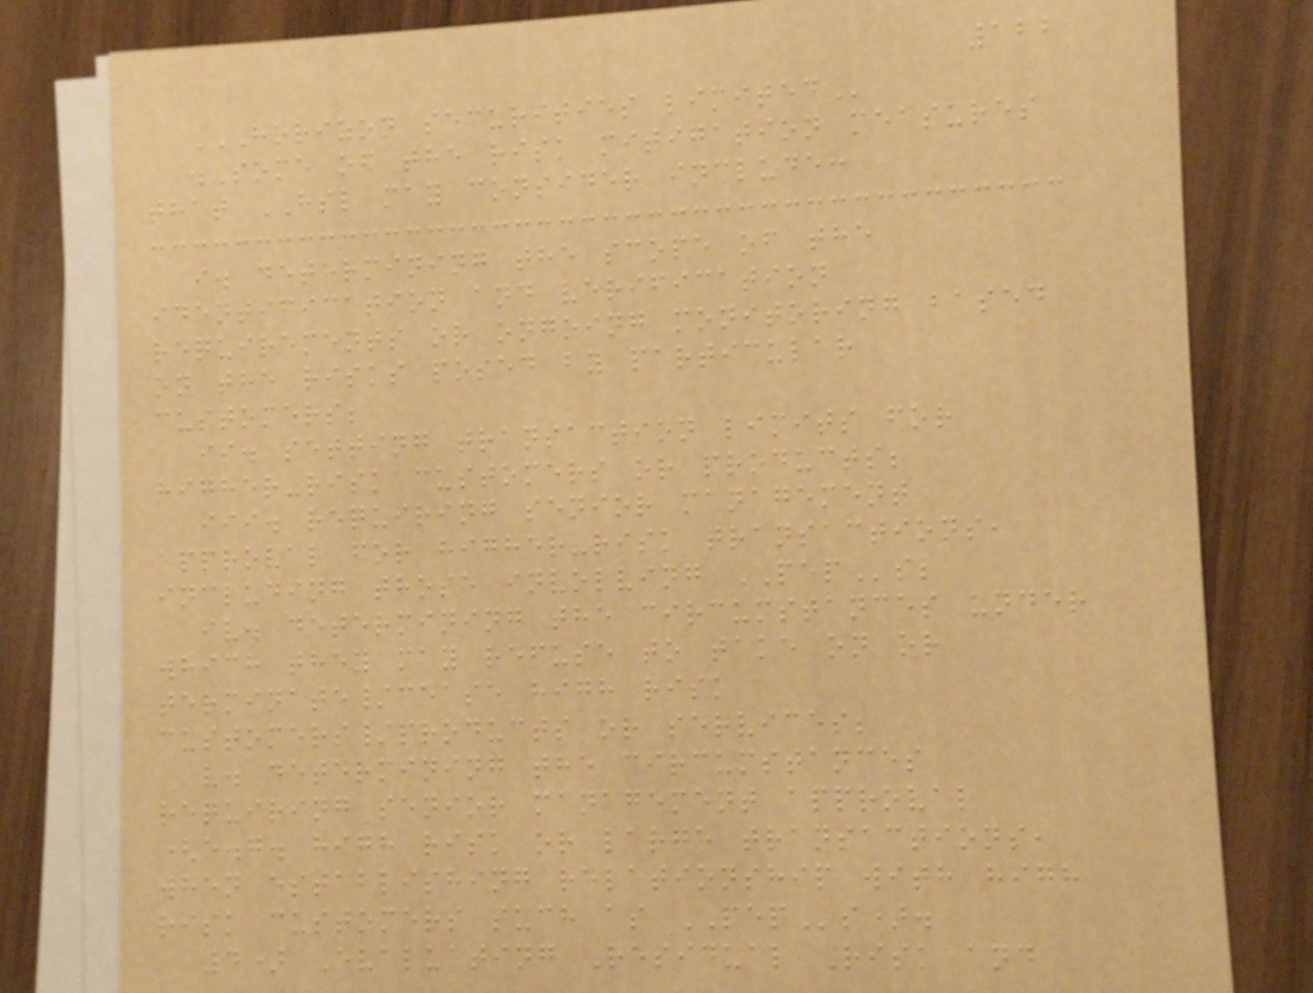122
HORIZON SECURITIES LIMITED
.Some of the risk mitigation measures
that HSL may consider include:
i. determining the scope of the
identification and verification
requirements or ongoing monitoring based
on the risks posed by particular
customers;
ii. setting transaction limits for
higher-risk customers or products;
iii. requiring senior management
approval for higher-risk transactions,
including those involving PEPs;
iv. determining the circumstances under
which they may refuse to take on or
terminate/cease high risk
customers/products or services;
v. determining the circumstances
requiring senior management approval
(e.g. high risk or large transactions,
when establishing relationship with high
risk customers such as PEPs).
4) Evaluating Residual Risk and
